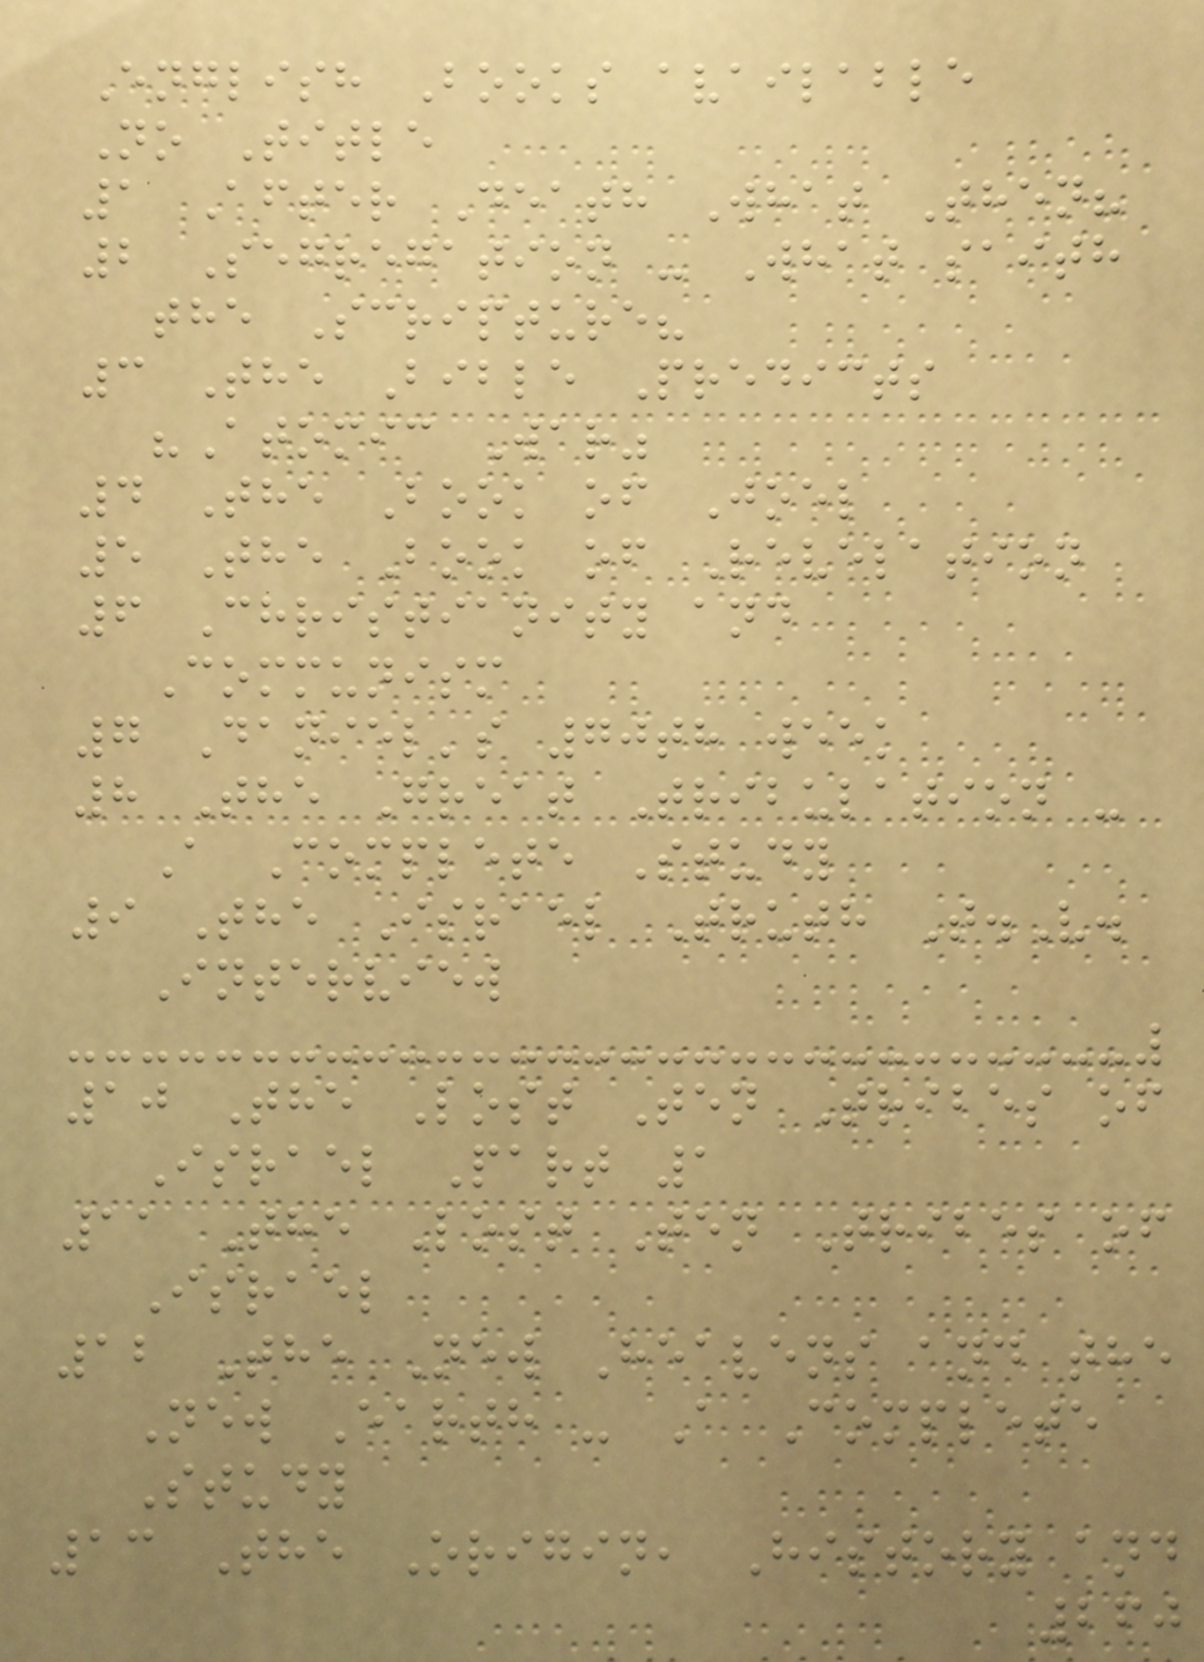English Books available
No Title
1 After Death What Then?
2 Segregation - What saith
the Scripture?
3 The Bible Predicts
"Atomic War"
4 The Book of Joel
5 The Book of Revelation
6 Christianity and
Communism
7 Daniel's 70th week
8 The Great Tribulation -
A Complete Study
9 The Israel Truth T.V.
Interview
10 The Lost Ten Tribes of
Israel Part 1
11 The Lost Ten Tribes of
Israel
12 The New Heavens and the
New Earth - A Complete
Study
13 The Origin, History and
260
